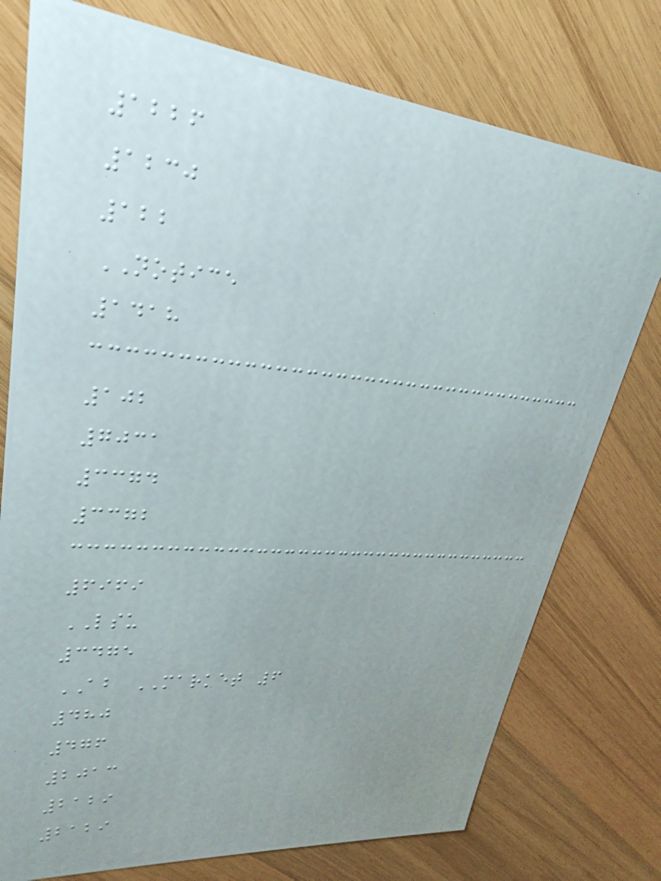1226
1230
122
NOTICE
1418
102
7031
3374
3372
6969
LSU
3475
AB MARKET 6
480
476
2013
2129
2129
